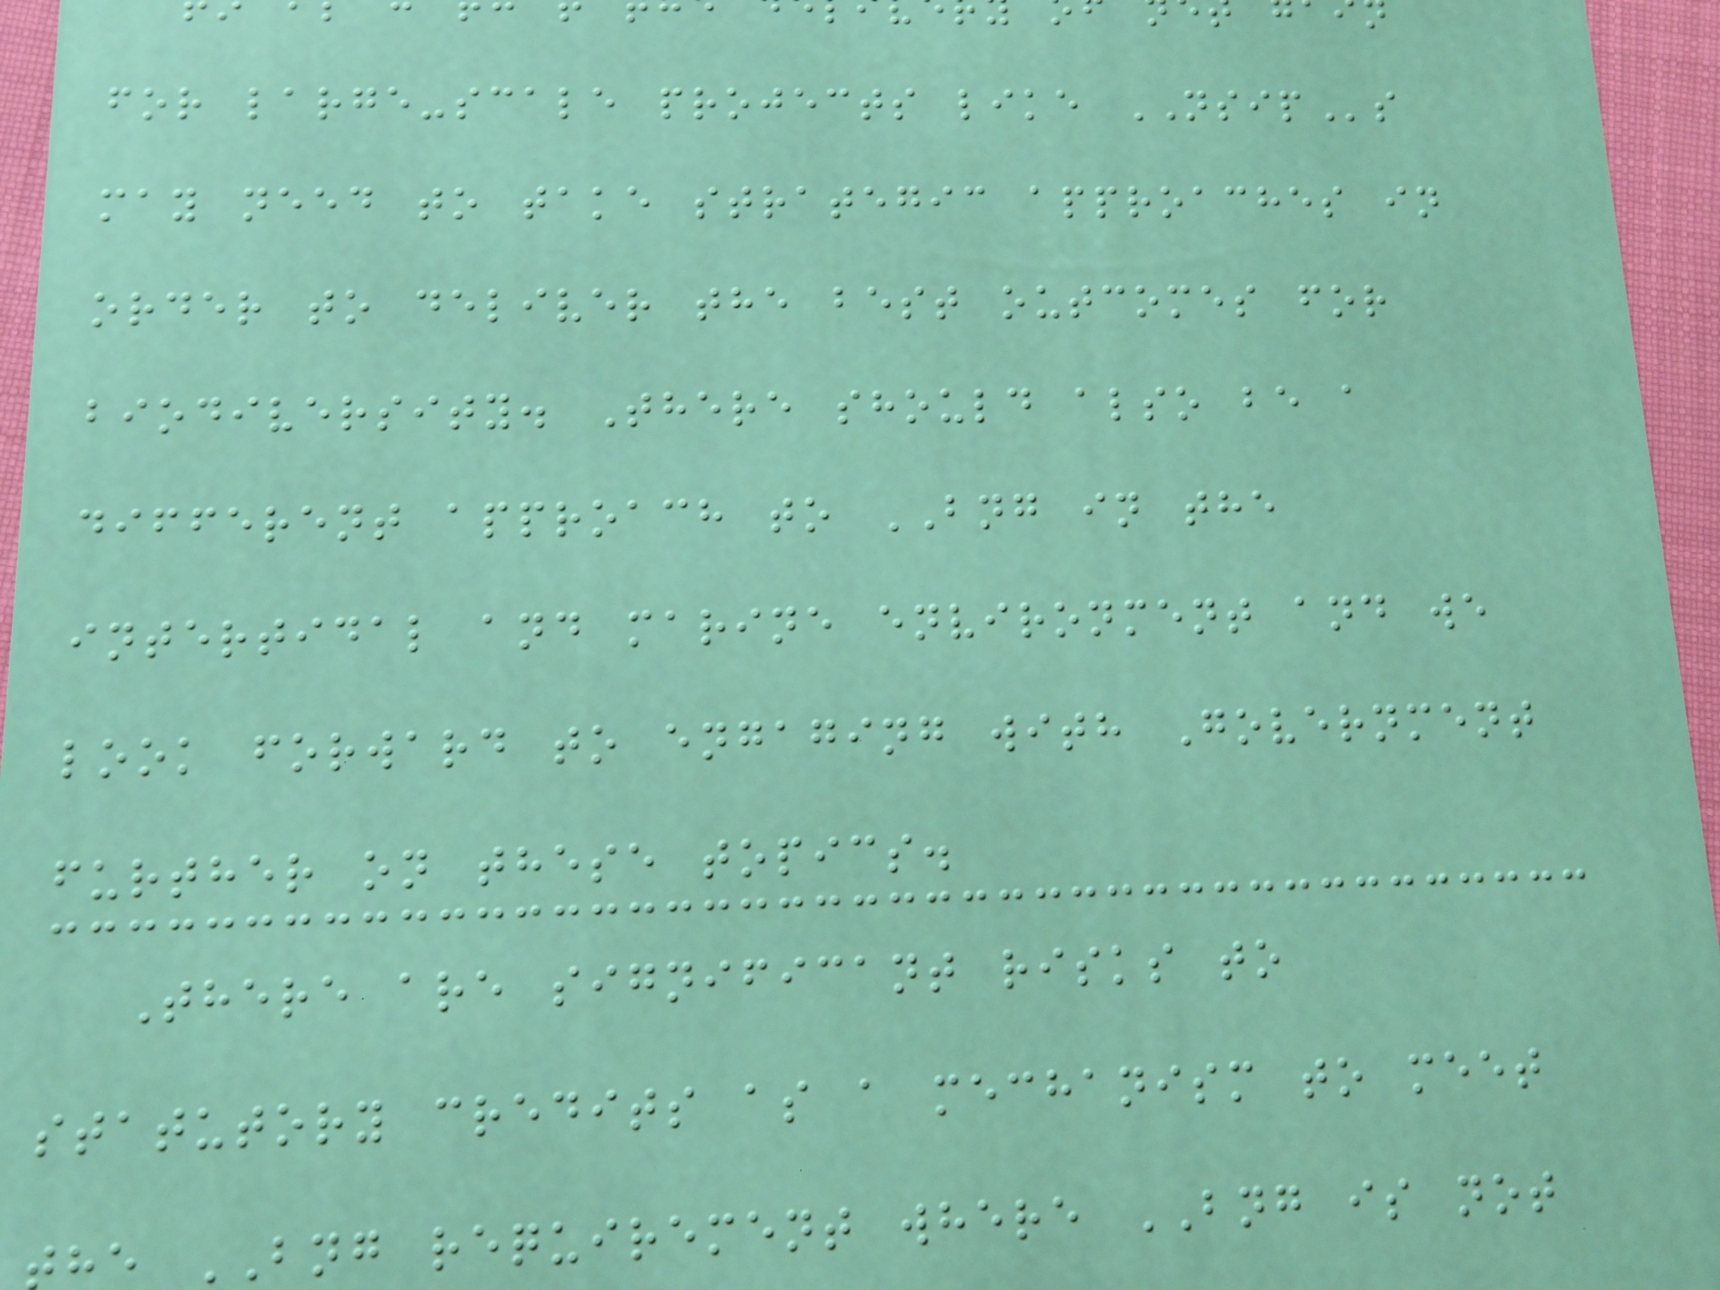for large-scale projects like NSIPs
may need to take strategic approaches in
order to deliver the best outcomes for
biodiversity. There should also be a
different approach to BNG in the
intertidal and marine environment and we
look forward to engaging with Government
further on these topics.
There are significant risks to
statutory credits as a mechanism to meet
he BNG requirement where BNG is not
